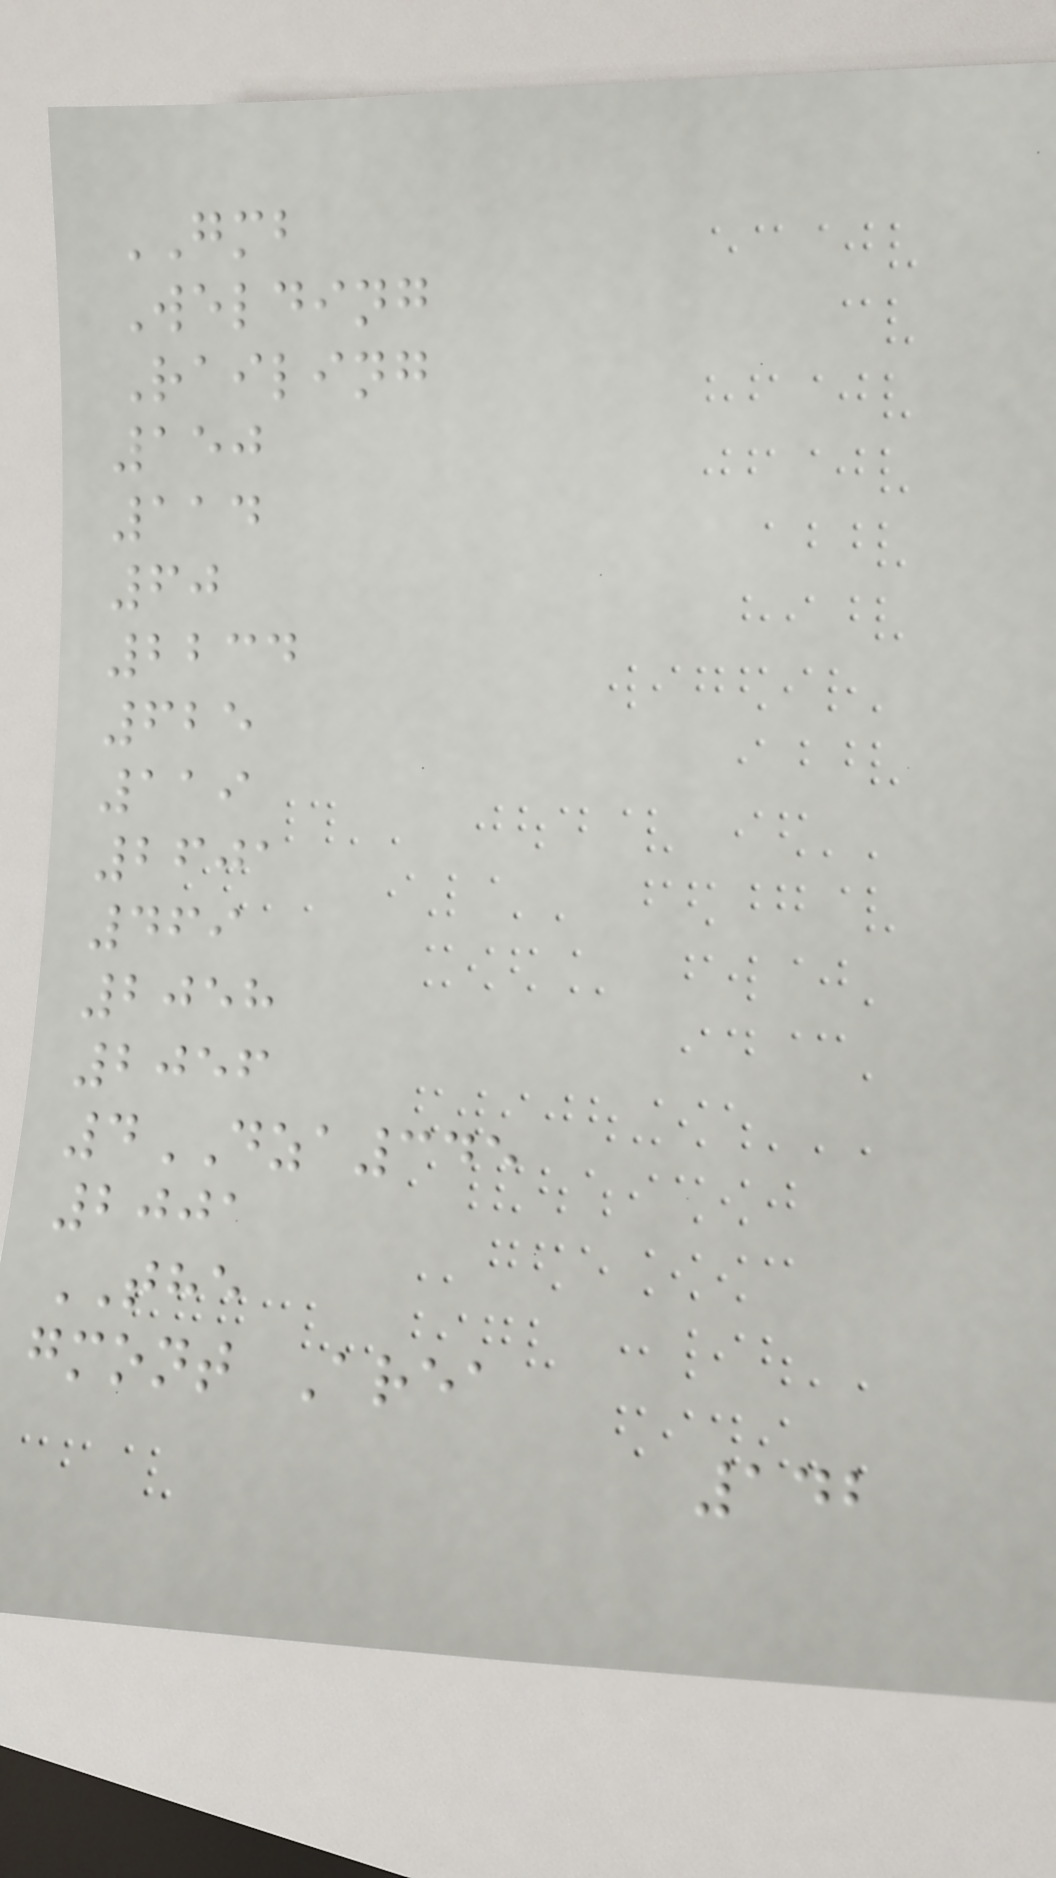GMB
Welding
Railing
150
114
60
2234
625
119
2601
469
2058
2056
4DZA345
2001
THE
gmont Area
142
